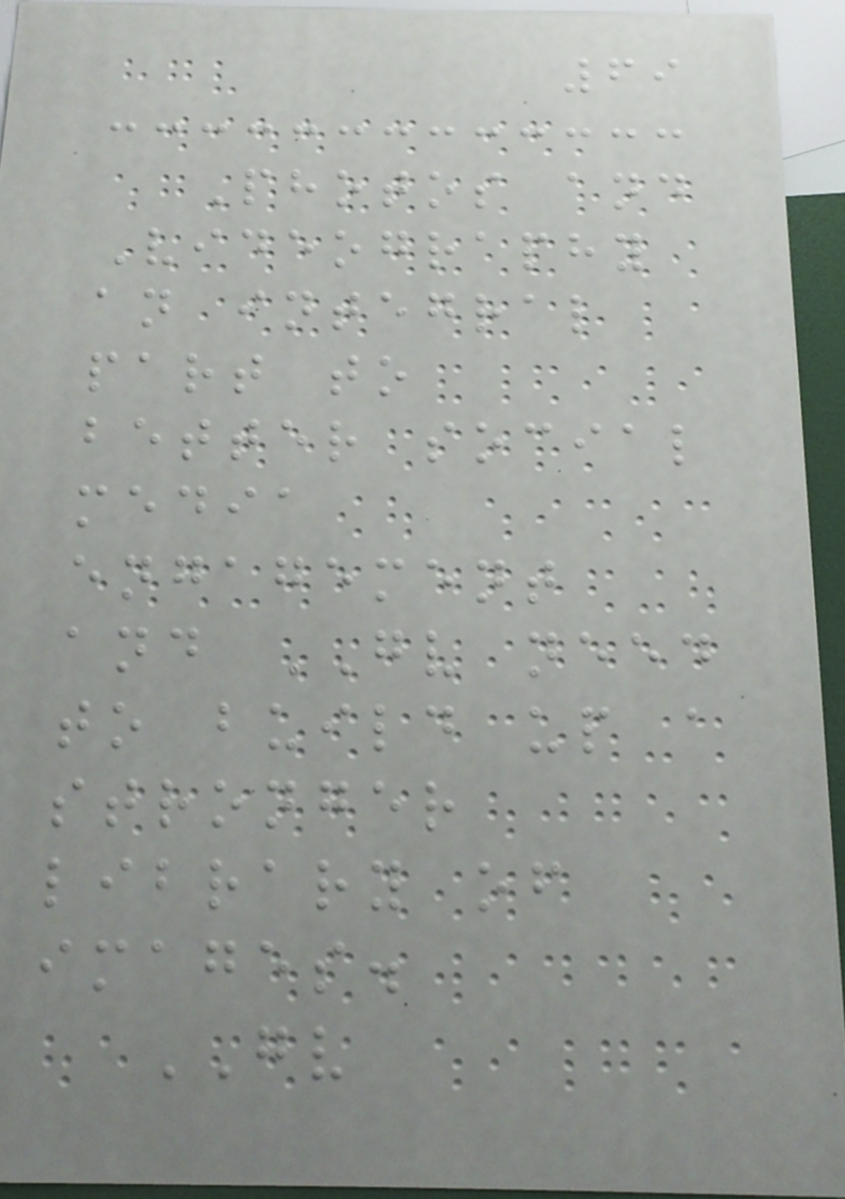69
Photos and
Videography
an integral
part to
better social
media
engagement
and GV need
to build up a
stronger
library of
images.
GV
